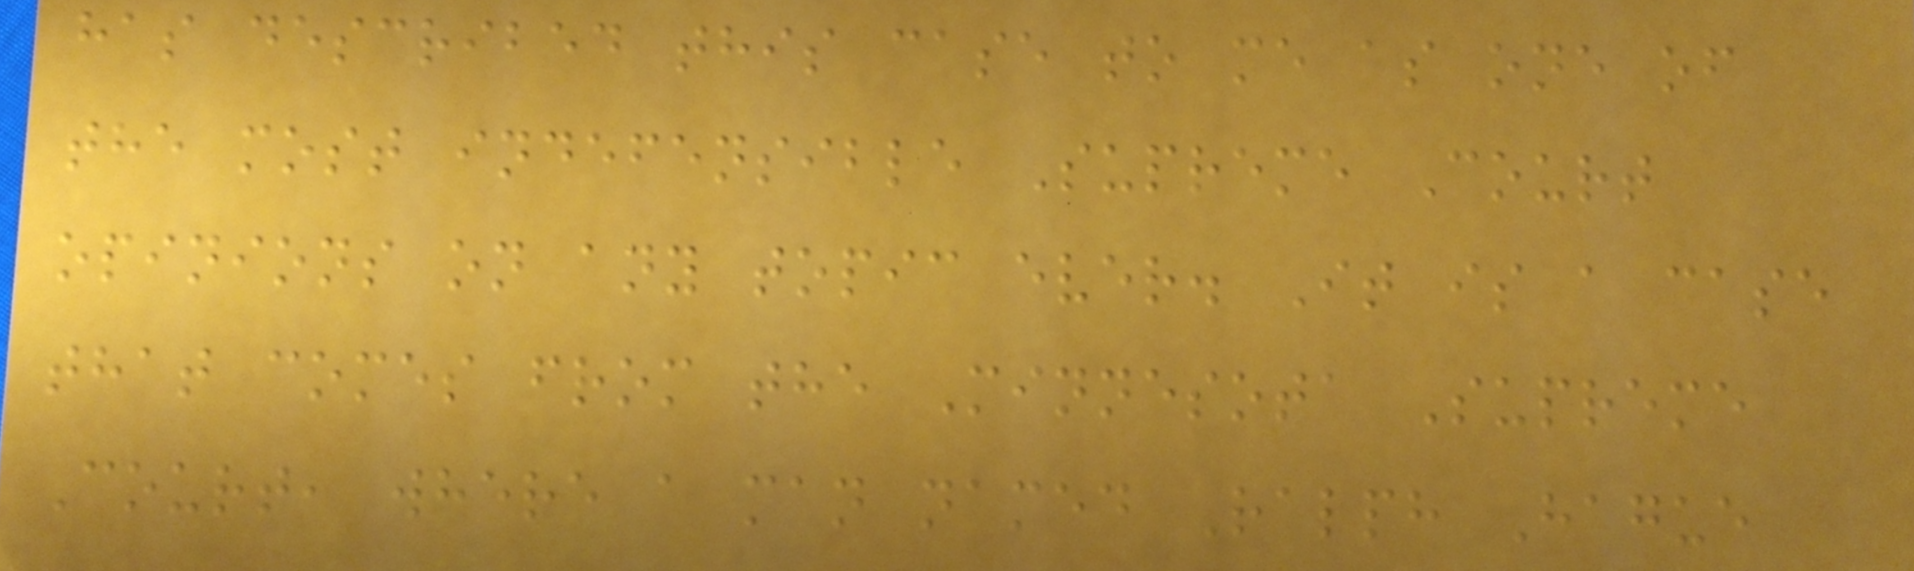has described this case to me as one of
the most indefensible Supreme Court
opinions on any topic ever. It is a case
that comes from the Minnesota Supreme
Court, where a man named Ralph Hague
